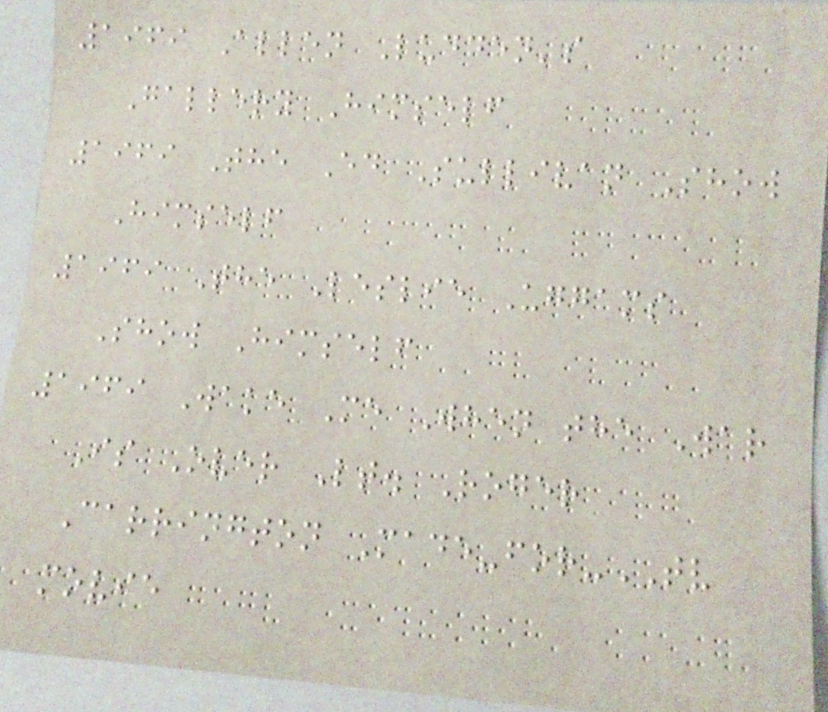1969 Allen Ludden's
Gallery Himself
1969 The Ed Sullivan Show
Himself
1969 The Leslie Uggams
Show Himself
1969 Wake Me When the War
Is Over Lt. Roger
Carrington Made-for-TV
movie
